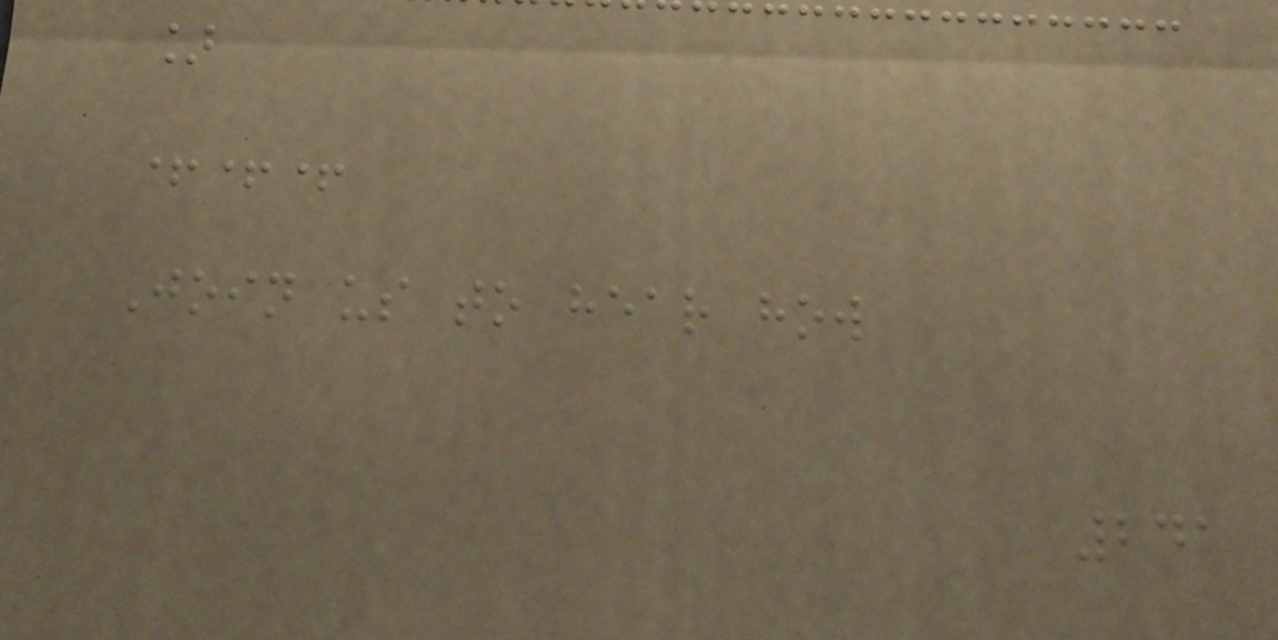]
+++
Join us to hear how
241
